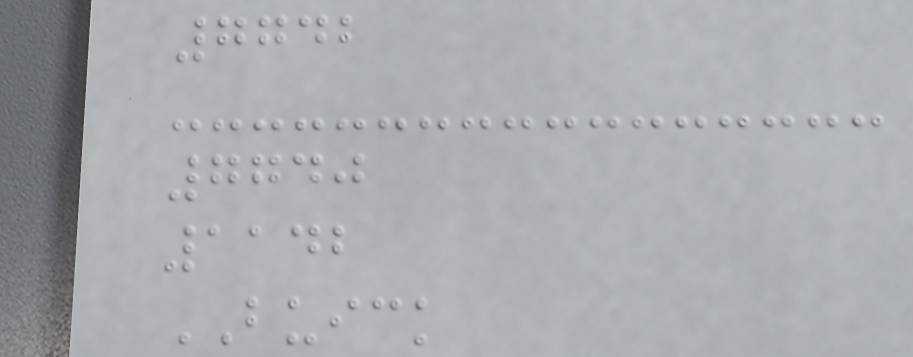7742
7740
1142
BUICK
